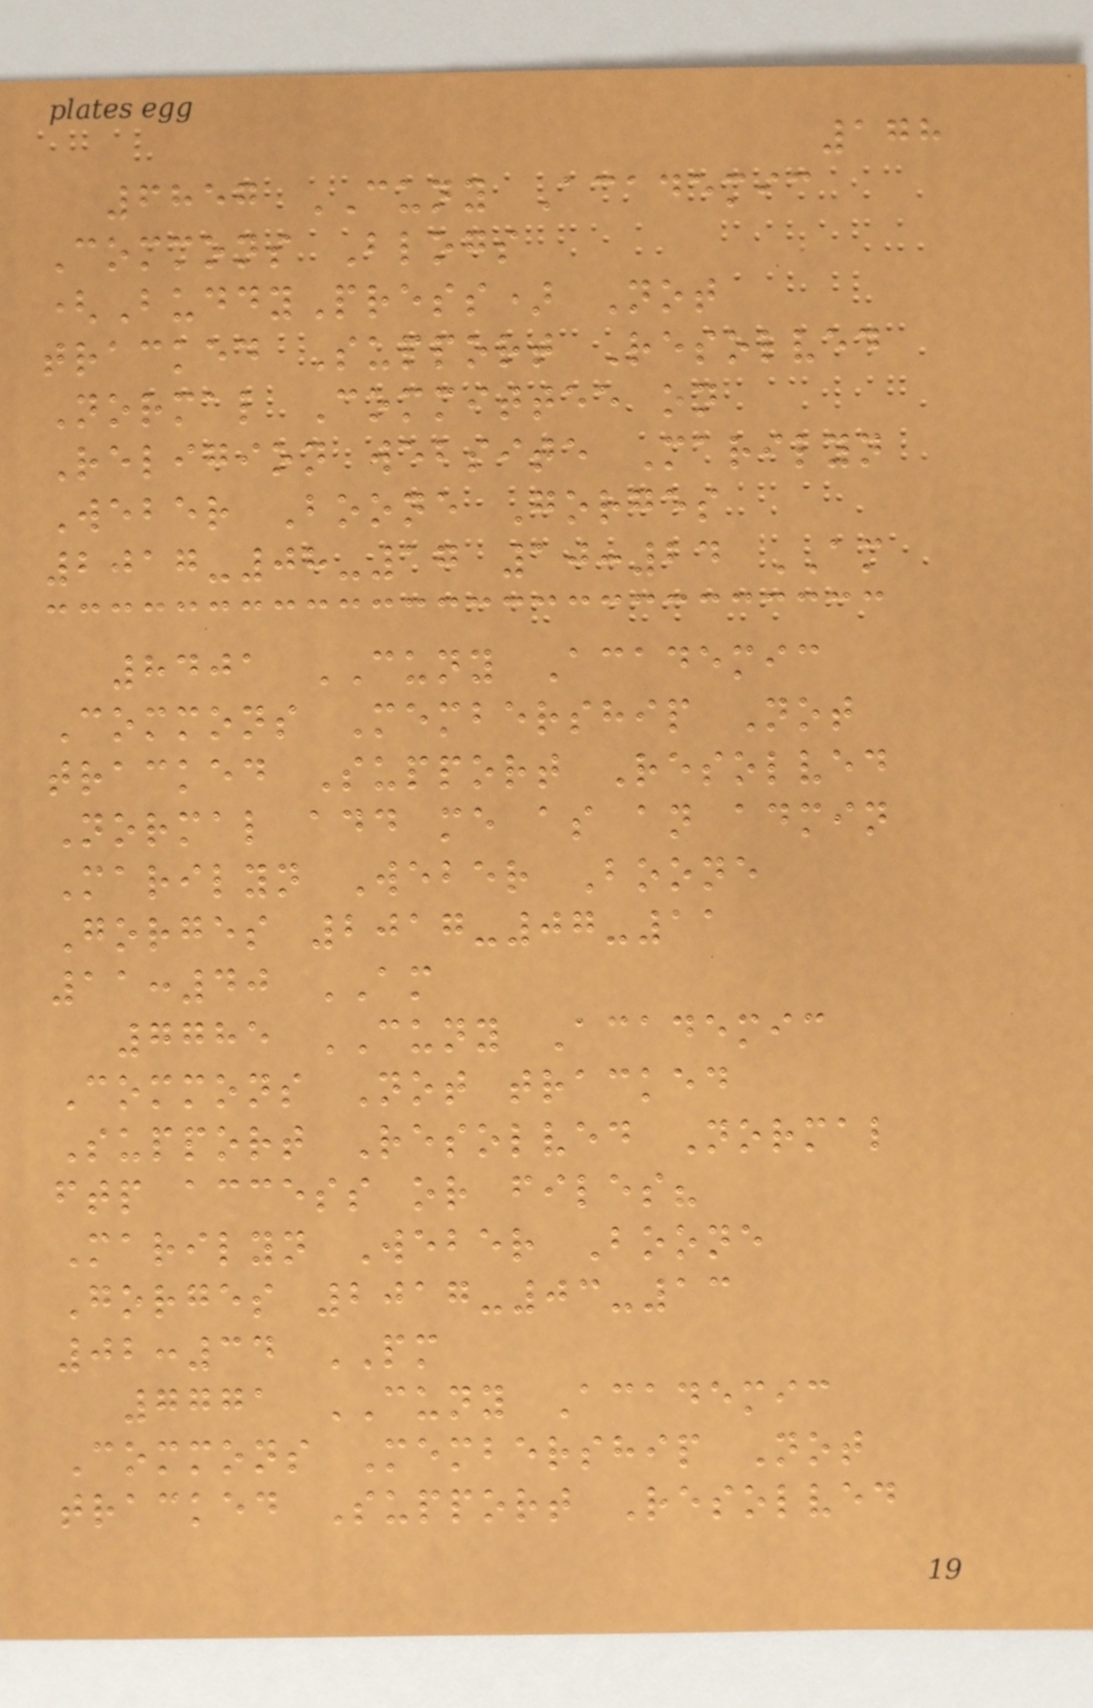178
6857 CUNY Academic
Commons Blogs
(BuddyPress) Not
tracked Support Resolved
Normal Committee on
Religion website Marilyn
Weber Boone Gorges
2017-08-17 10:24 AM
8401 CUNY Academic
Commons Membership Not
tracked Support Resolved
Normal add me as an admin
Marilyn Weber Boone
Gorges 2017-07-11
11:40 AM
7785 CUNY Academic
Commons Not tracked
Support Resolved Normal
ftp access or files?
Marilyn Weber Boone
Gorges 2017-03-13
02:34 PM
7771 CUNY Academic
Commons Membership Not
tracked Support Resolved
